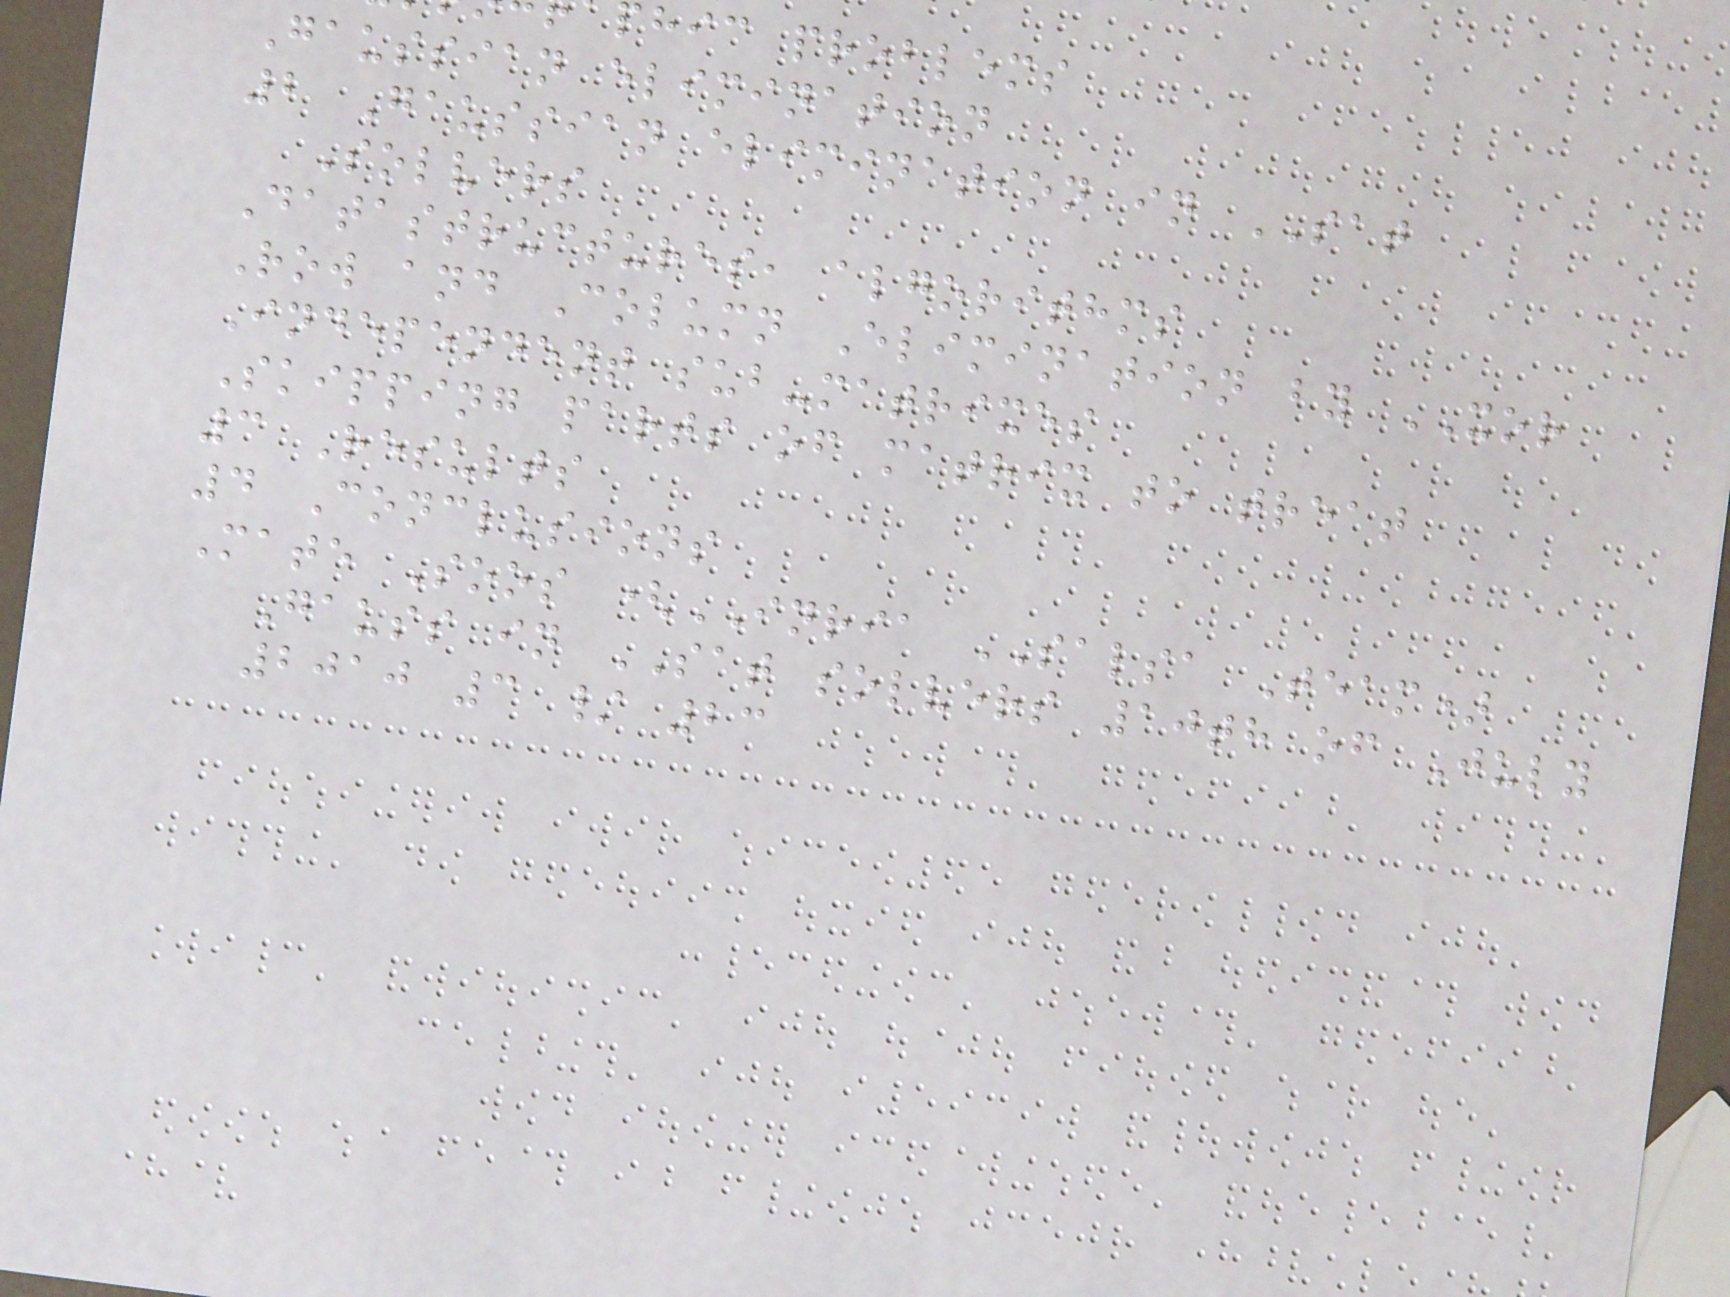hic problems
Gaussian elimination
2 Gaussian elimination in SAT
Solvers
Datastructures, algorithms
Row and Column Elimination by XOR
Independent sub-matrixes
Skipping parts of matrix to treat
3 Results
4 Conclusions
Mate Soos (INRIA SALSA Team)
Gauss in SAT solvers 10th of July
2010 3 / 23
